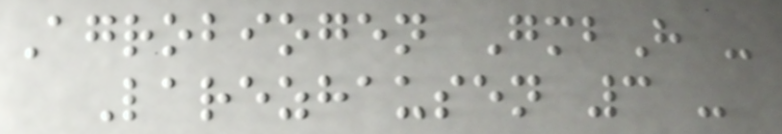Agrobiogen GmbH -
Larezhausen 3 -
